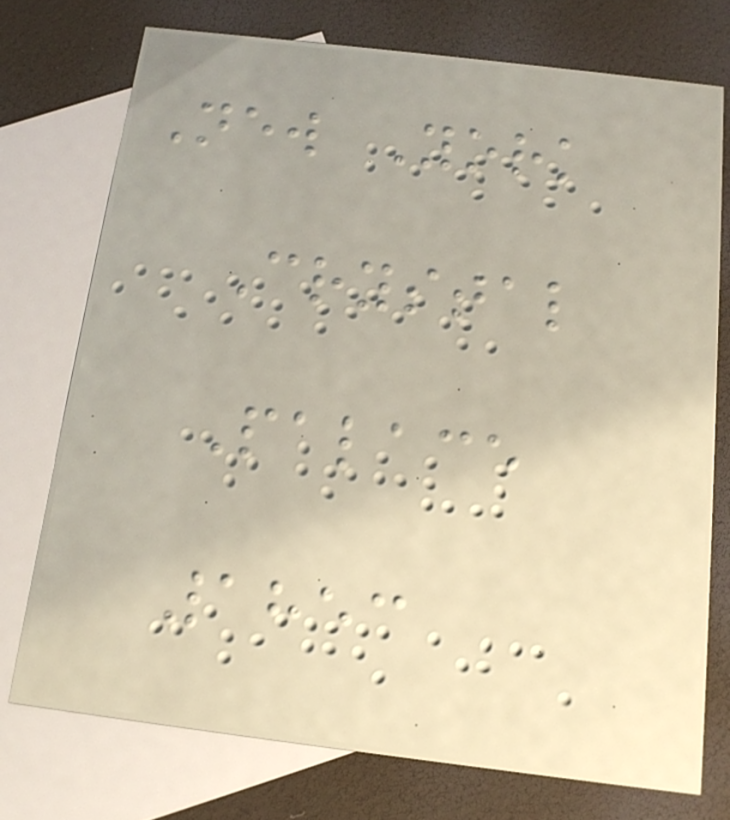New York
Crystal
Palace
1853
